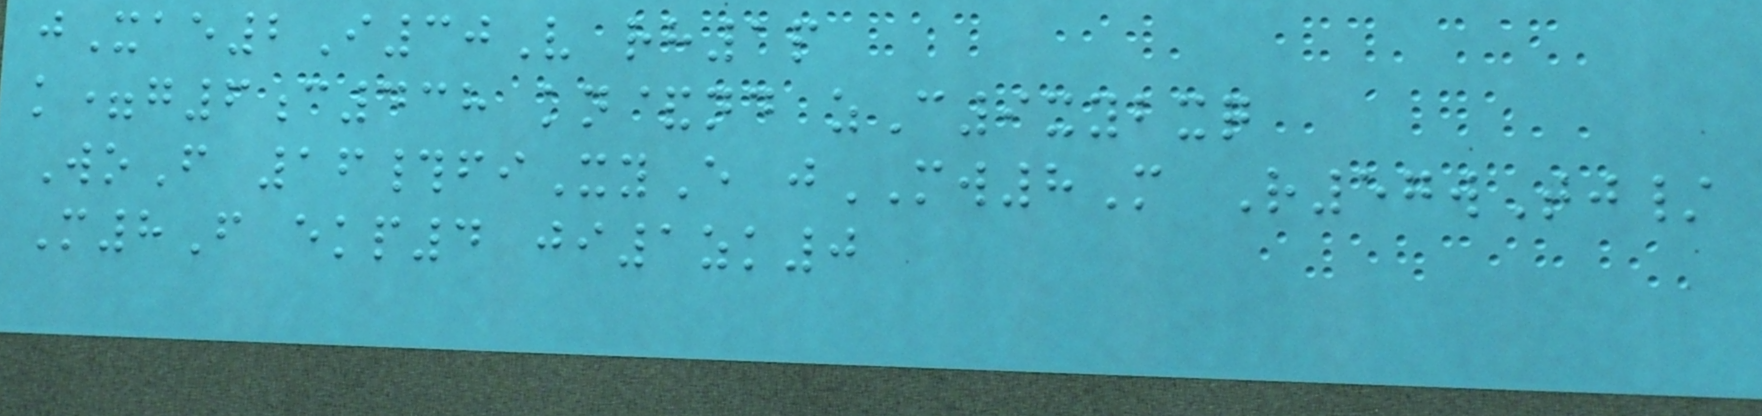jXae2I30V rh1p
k=g6c438 kn&nd zC9xybxq
WoF 16#fiXyE jMW8M R57wTj/
M8F ekp4 ji1zk0
